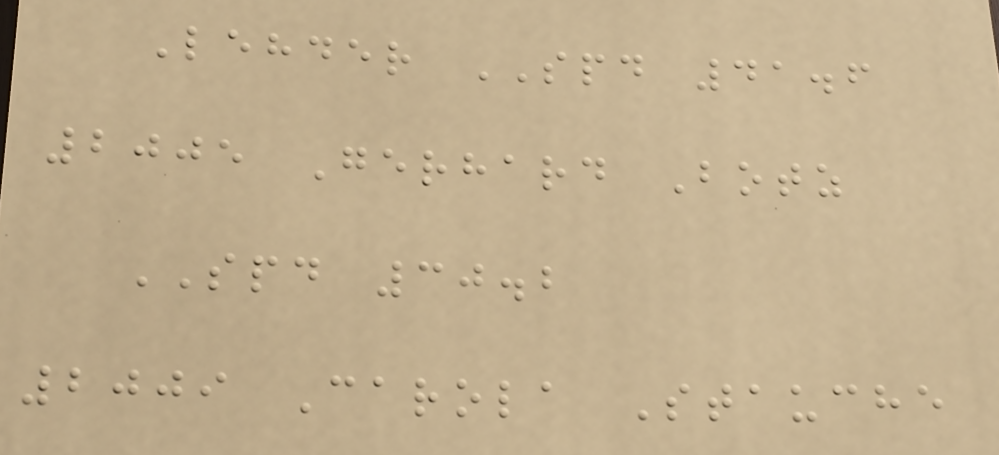Lehder SPD 41.6
2005 Gerhard Botz
SPD 30.2
2009 Carola Stauche
